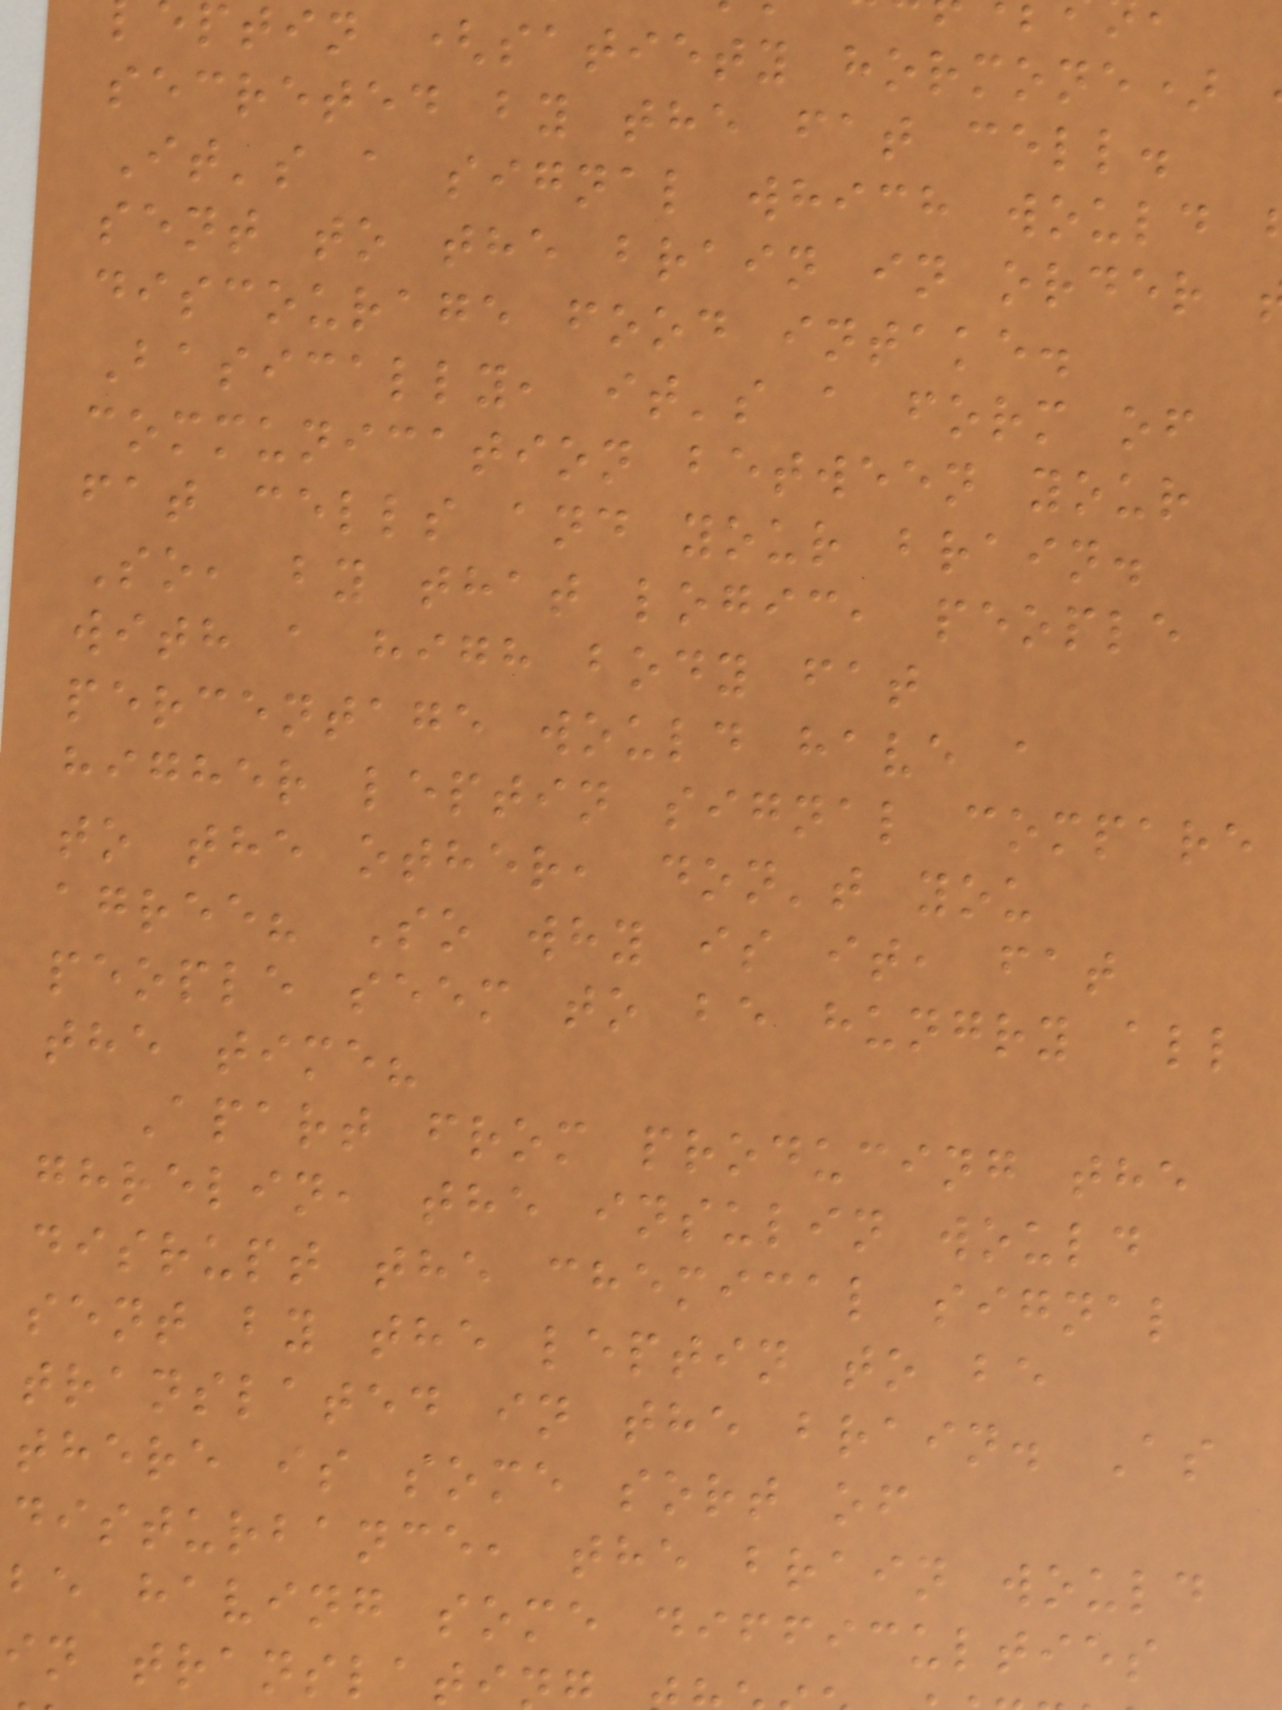ptin (satiety hormone)
secreted by the fat cell.
It's a signal which would
sent to the brain in order
discourage food intake.
Basically, it's a form of
communication between your
fat cells and your brain.
So, by that logic, people
with a high body fat
percentage would have a
higher leptin signal compare
to the other, don't you
agree? So why is it, fat
people seem to be hungry all
the time?
Apart from producing the
ghrelin, the insulin would
disrupt the chemical signal
sent by the leptin to be
translated in the brain. As
there is some sort of
disturbance, the brain would
be having some difficulties
in translat
